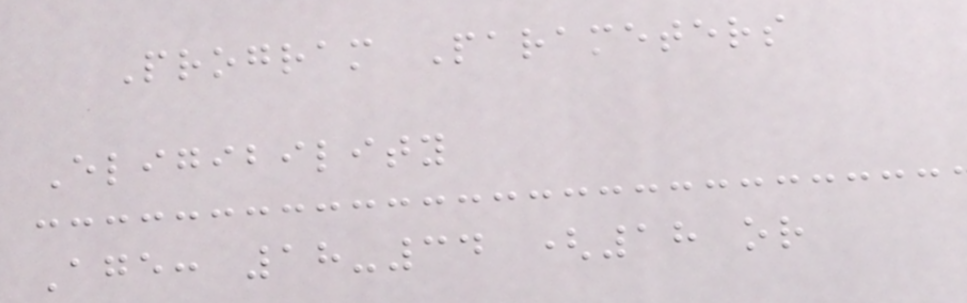Program Parameters
Eligibility
Age: 18-34 (18 or
